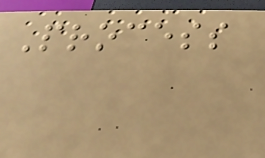Process
